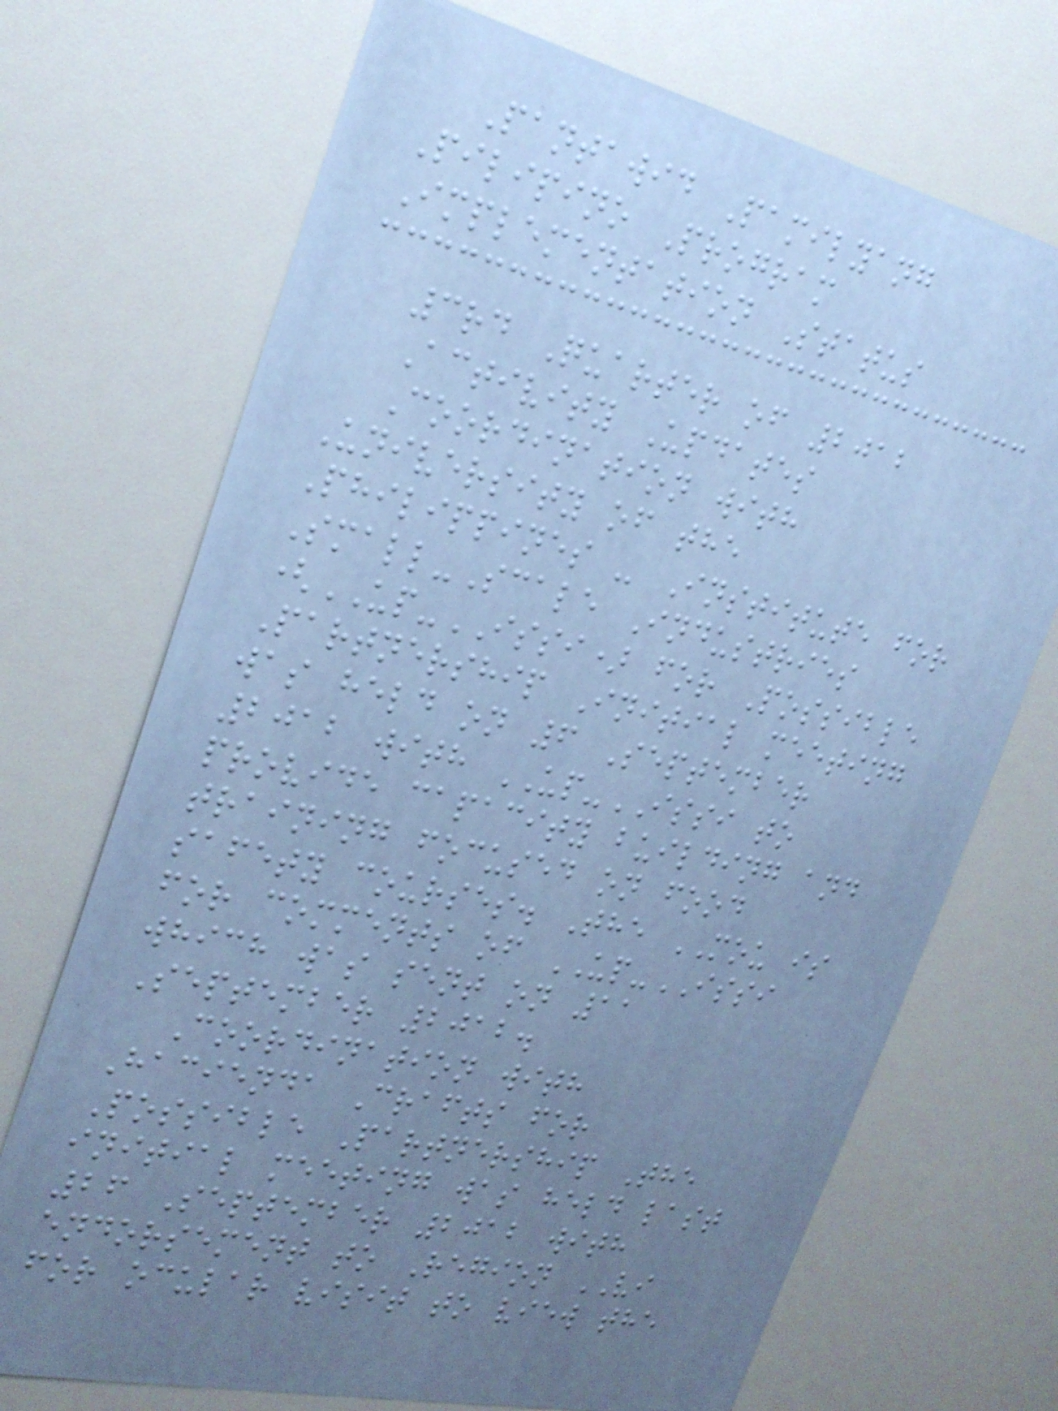Pantawid Pamilyang
Pilipino Program
Implementation Status
3rd Quarter of 2012
Activity Updates
Coordination with
University of the
Philippines - Institute for
Small-Scale Industries
(UP-ISSI) for Possible
Partnership Initial meeting
was held on 6 September
2012 with UP-ISSI to
provide capacity building and
training focused on food
safety courses. The MOU is
for comments of UP-ISSI
which was sent on 11
September 2012.
Coordination with
Hacienda Crafts for
Possible Partnership The
initial meeting was held last
26 September 2012 with
endorsement to Region VI
for ocular visit to view the
